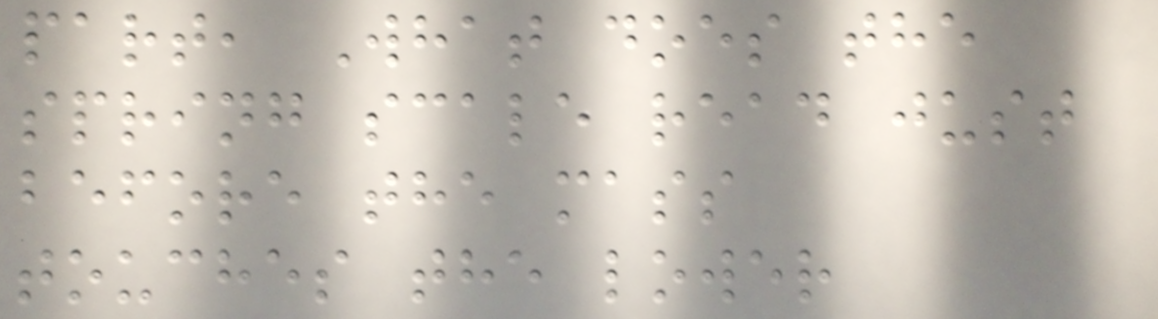part, What does the
spring scale read just
before the mass
touches the lower
